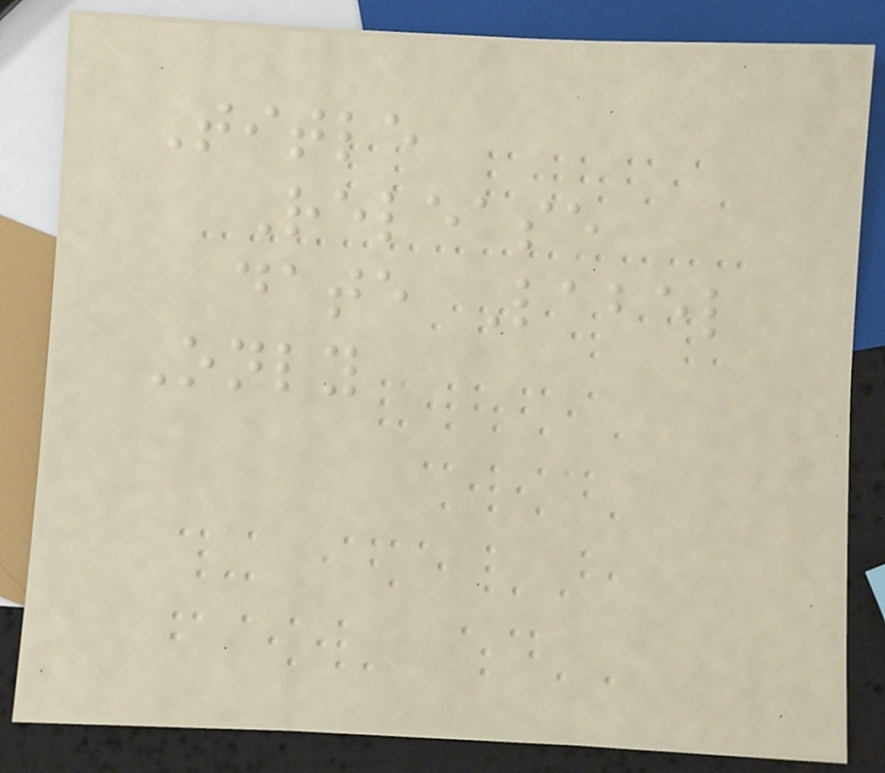Title
Release
date Label
Only
